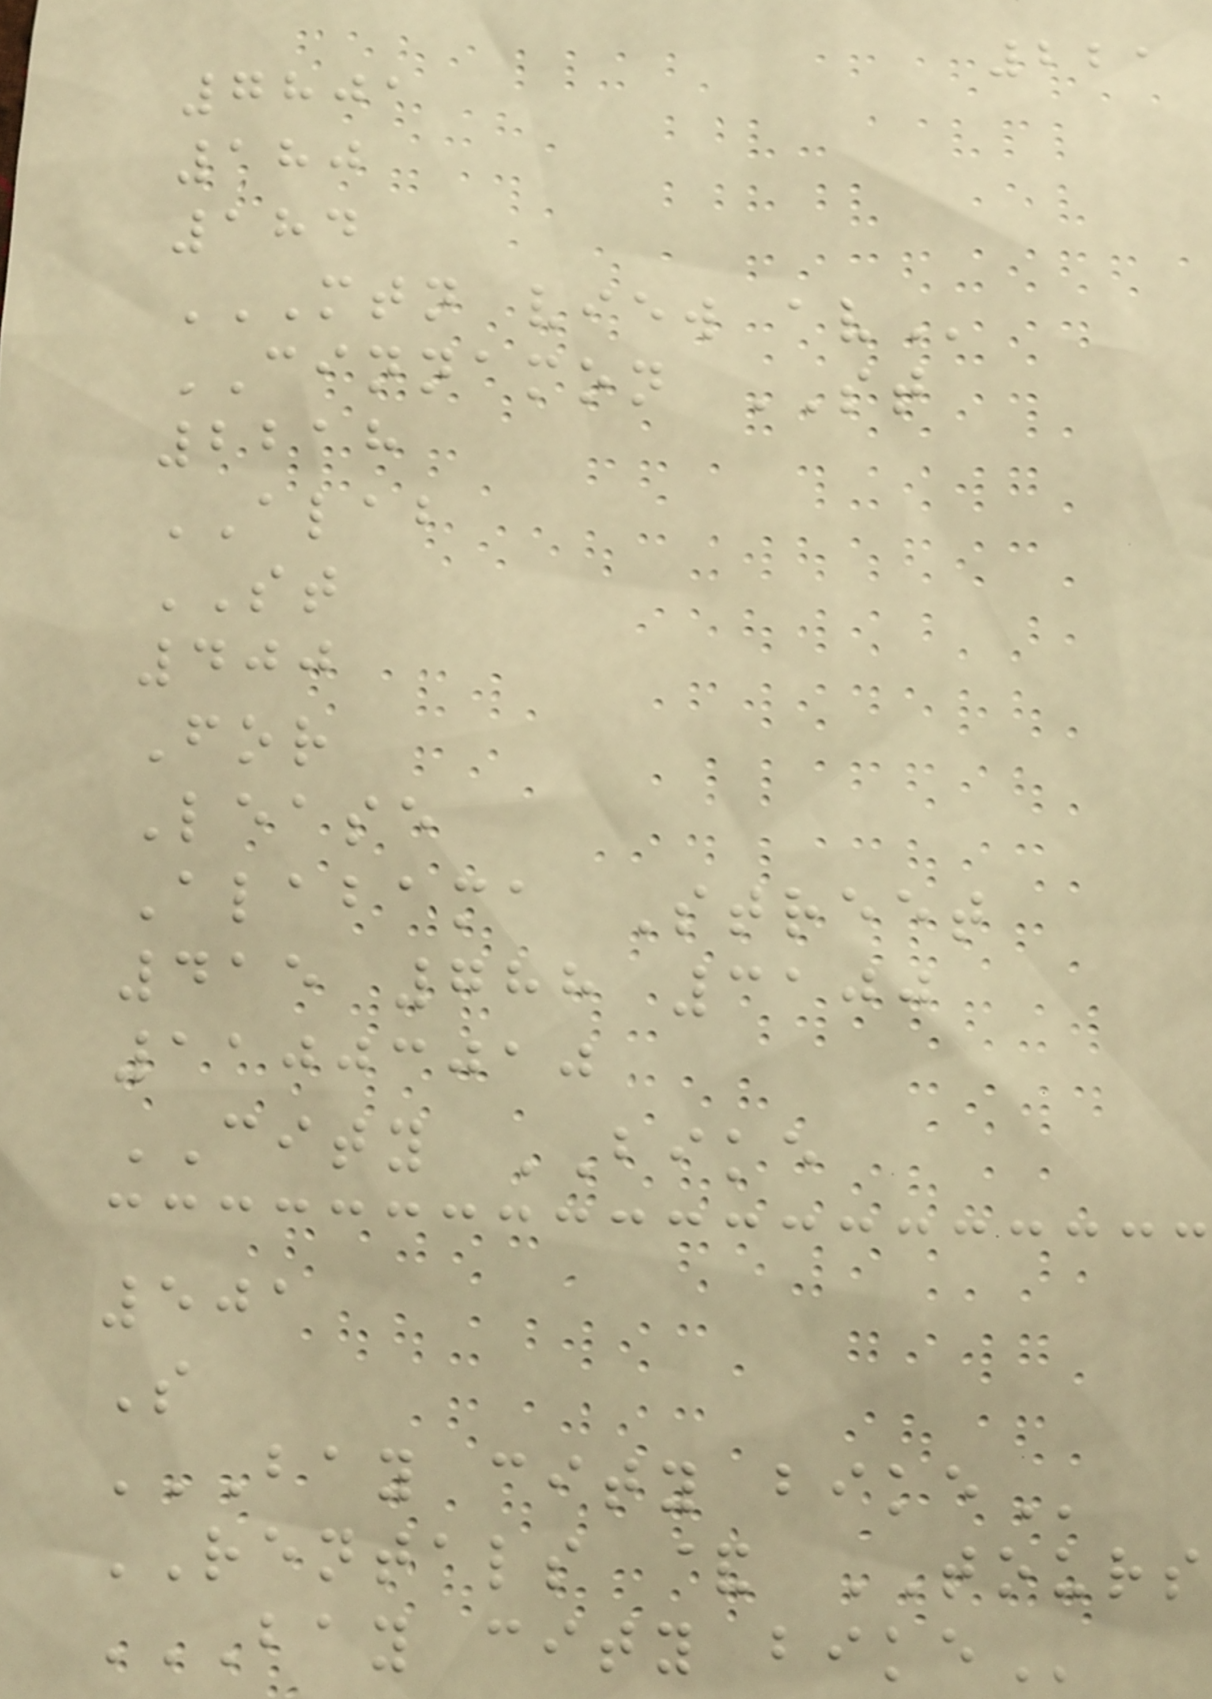221
7801
180
184
MTN VIEW AV
CINNAMON ST
2218
ALAB
ST
400
For
Lease
Alabama Street
415 788 3100
11003010
CITY BIKE
501
S
BAY CITY BIKE
RENTALS & TOURS
BAY CITY BIKE
